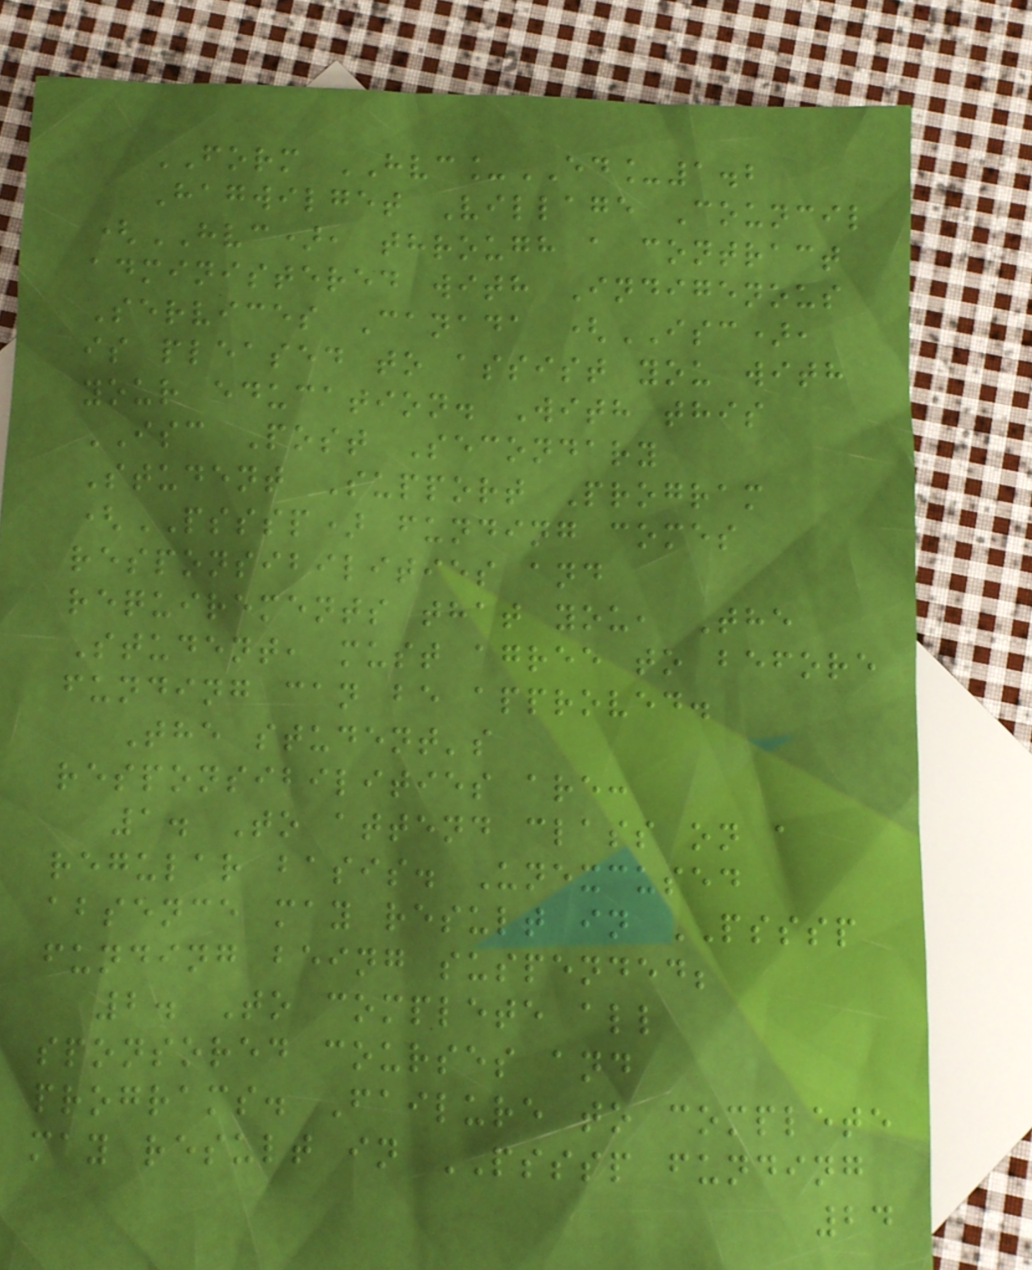FORM HVC_ED_1.2
Hagwilget Village Council
(HVC), through a contract
administered with Indigenous
Services Canada (ISC),
is pleased to assist you with
your education. With this
ISC Post Secondary
Student Support Program
(PSSSP) funding comes
responsibilities and
requirements that you, The
Student, must agree to before
funding can be approved.
The student's
responsibilities are:
1. To attend class on a
regular basis. Unexcused
absence may result in PSSSP
funding being suspended;
2. To complete all
sponsored courses and
programs. Failure to complete
may result in PSSSP funding
24
